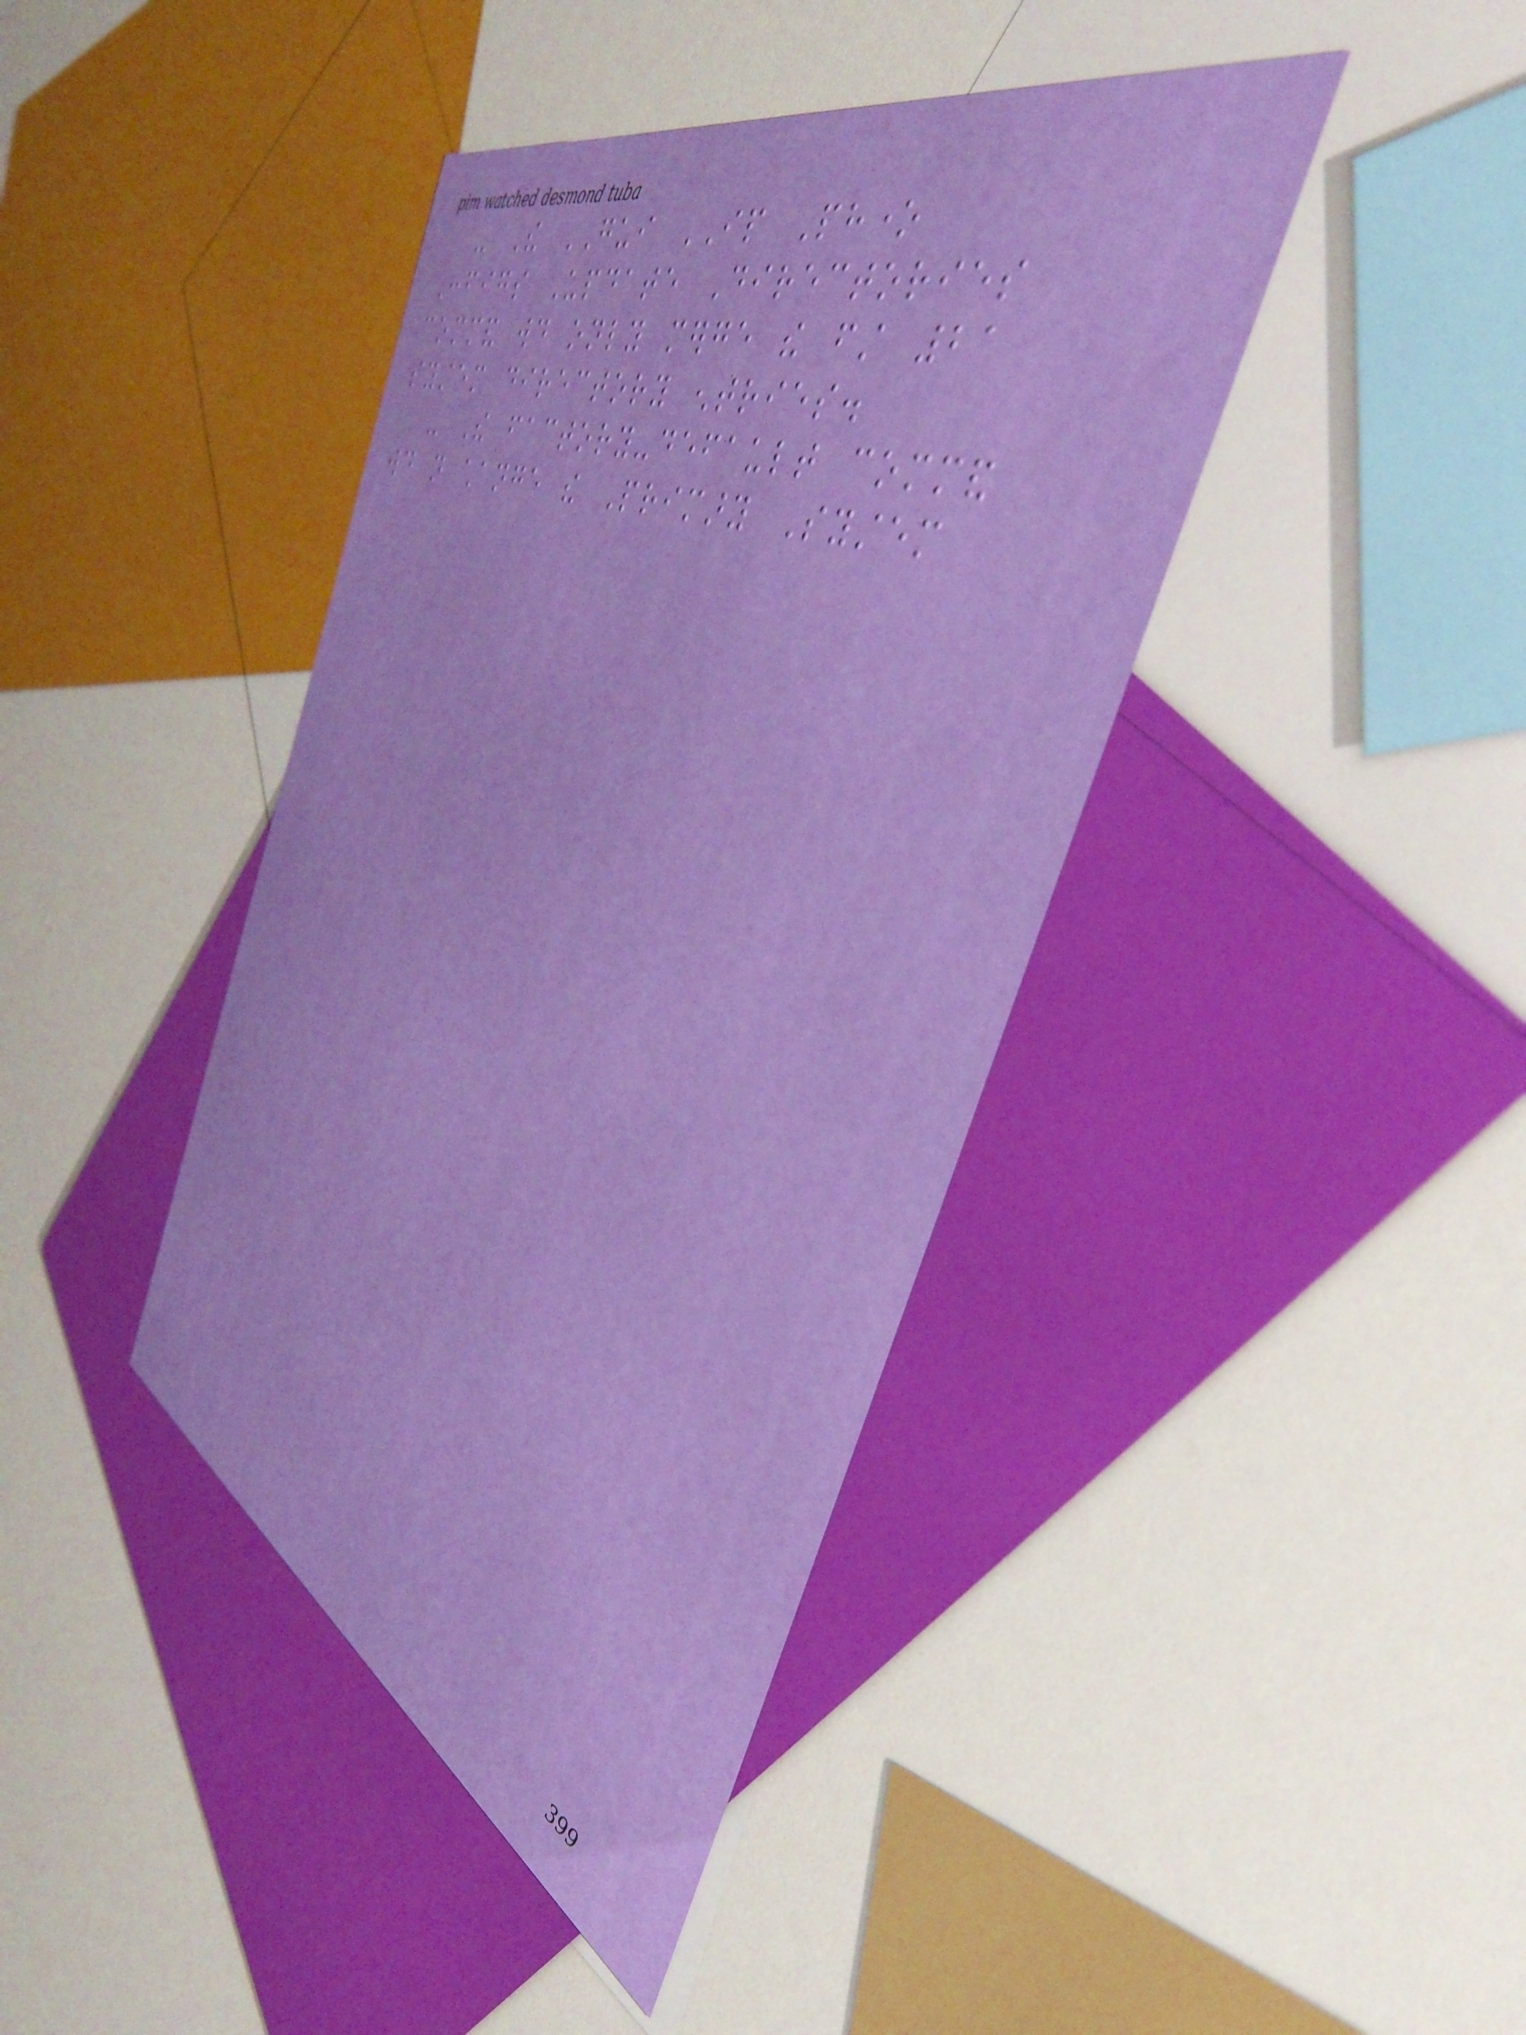- The GUI IP Phone
Configs Update Directories
command would only merge the first 21
system directory entries.
- The factory-default command
would not change the Primary System
